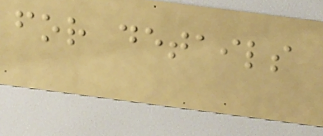for details
